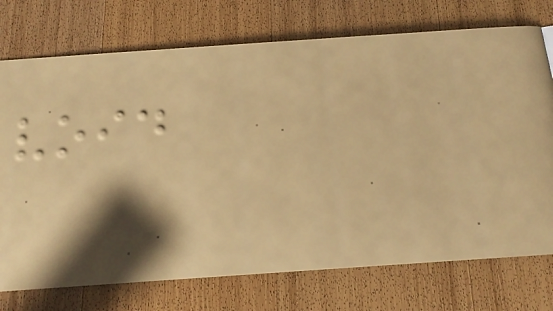void
